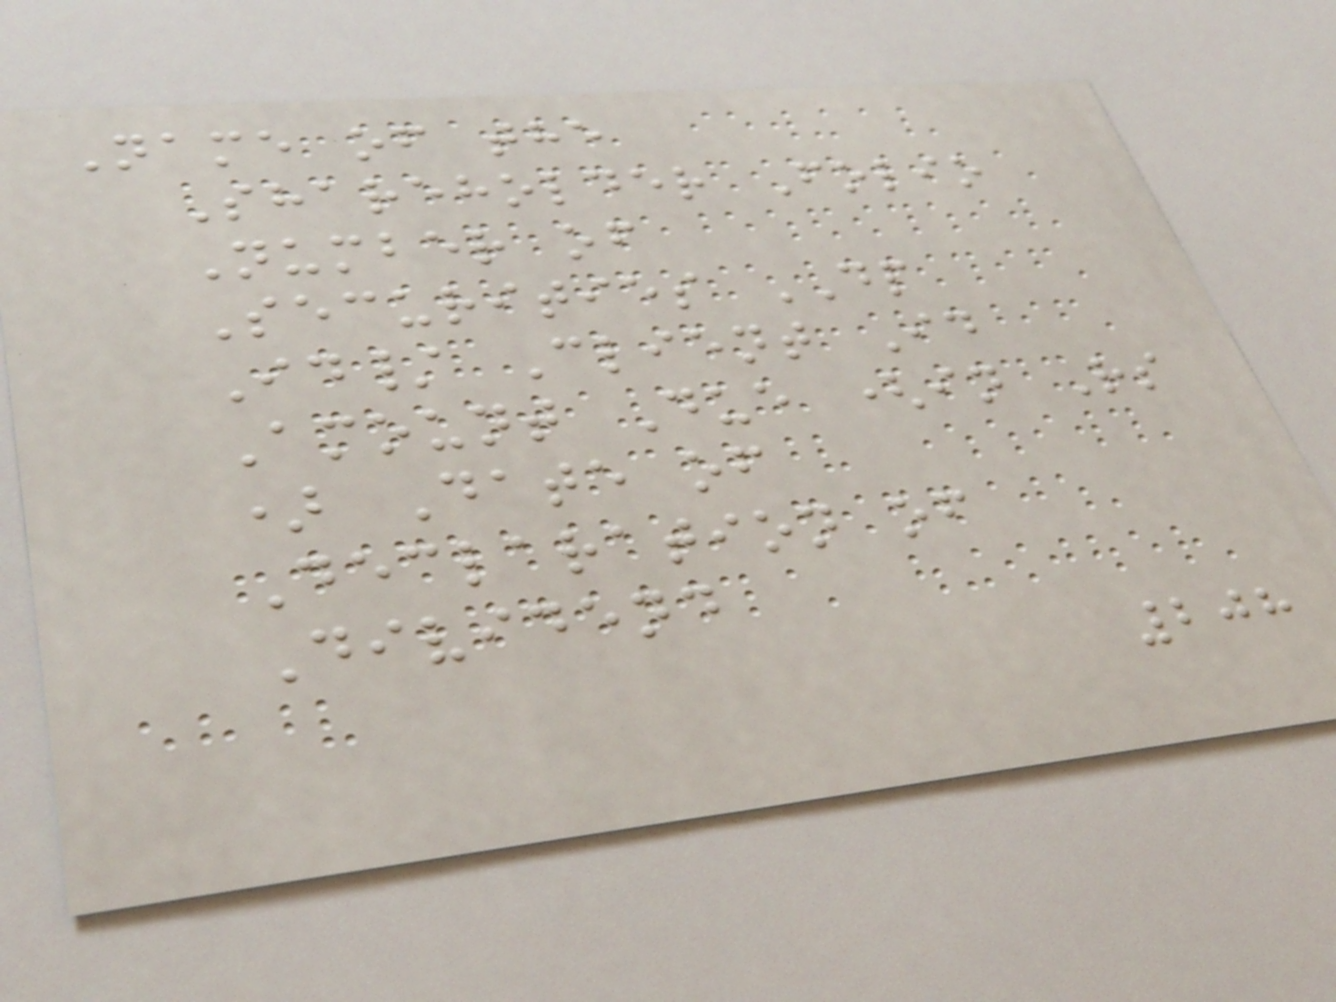Name of the
Shareholder Folio
Number of
Securities DP
Id/ Client Id
Amount Due (in Rs
) Date of
Declaration of
Dividend
208
